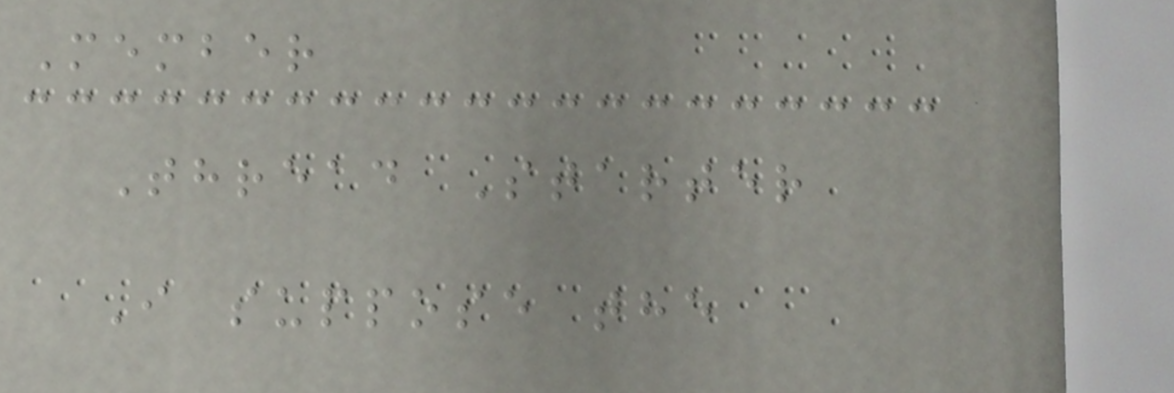Member
Thread Starter
I suppose the
